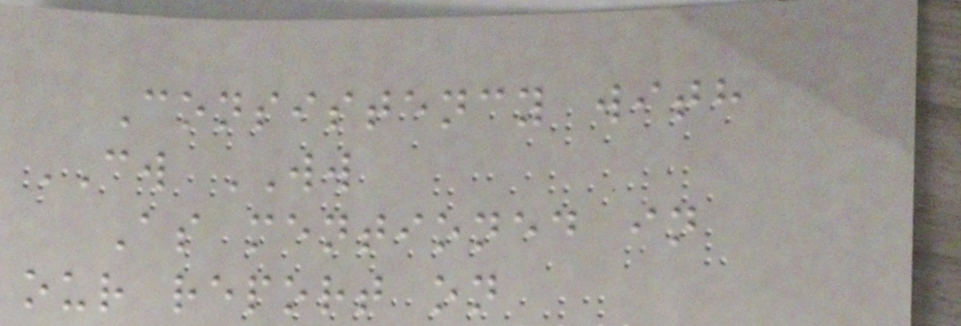Consistency with
CW WW
As mentioned in
our report on
